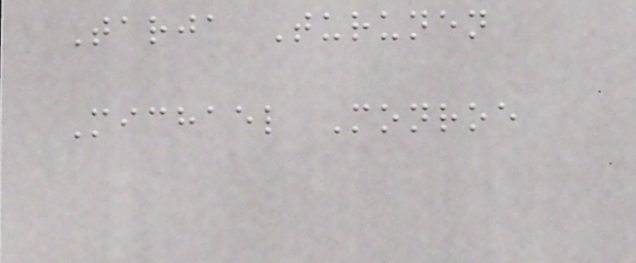Tarja Turunen
Michael Monroe
